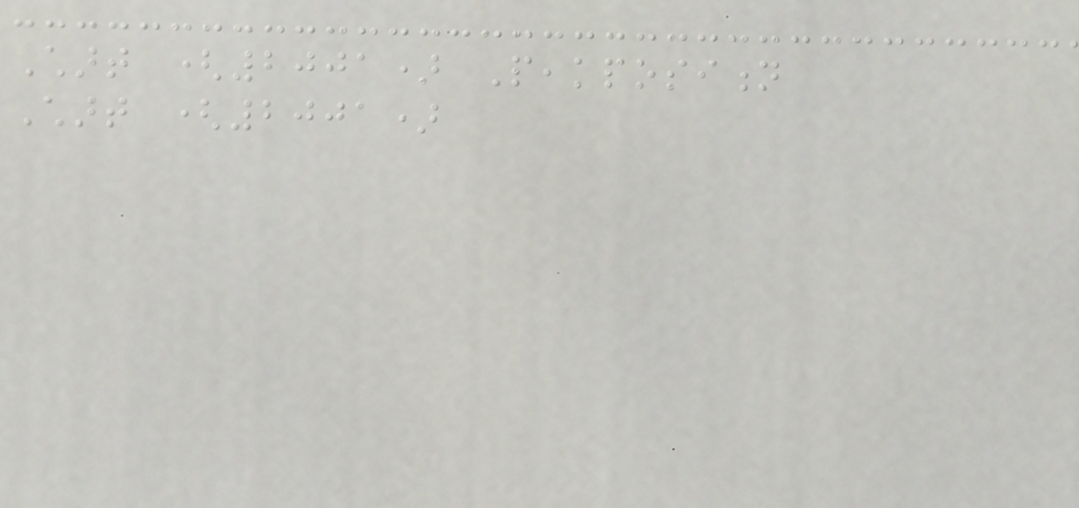Chart (2001) Peakposition
Chart (2001)
